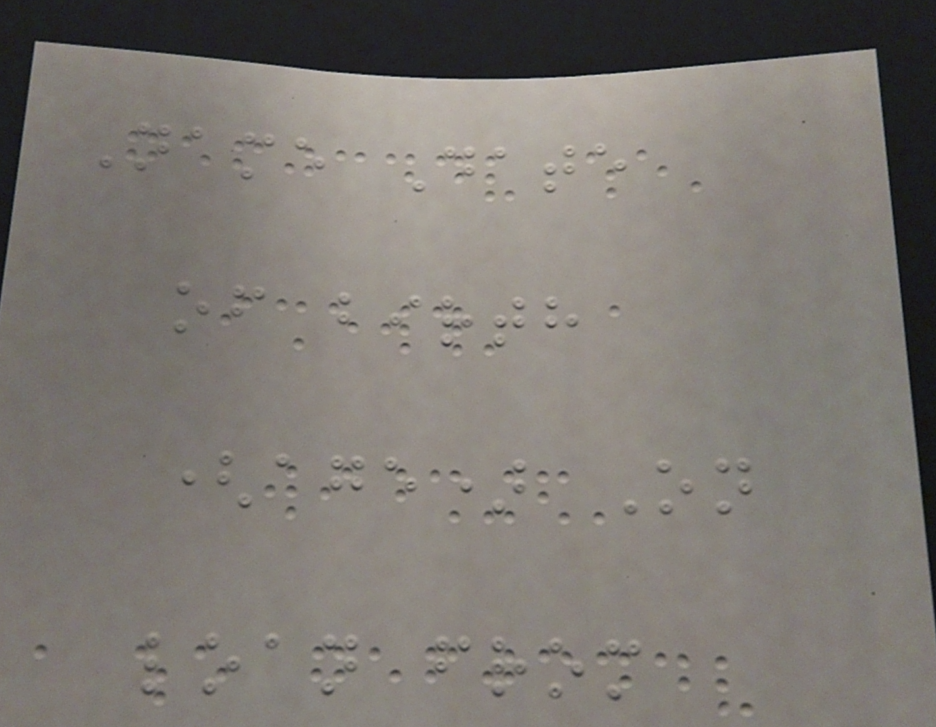Name Date
of birth
(age) On
loan from
